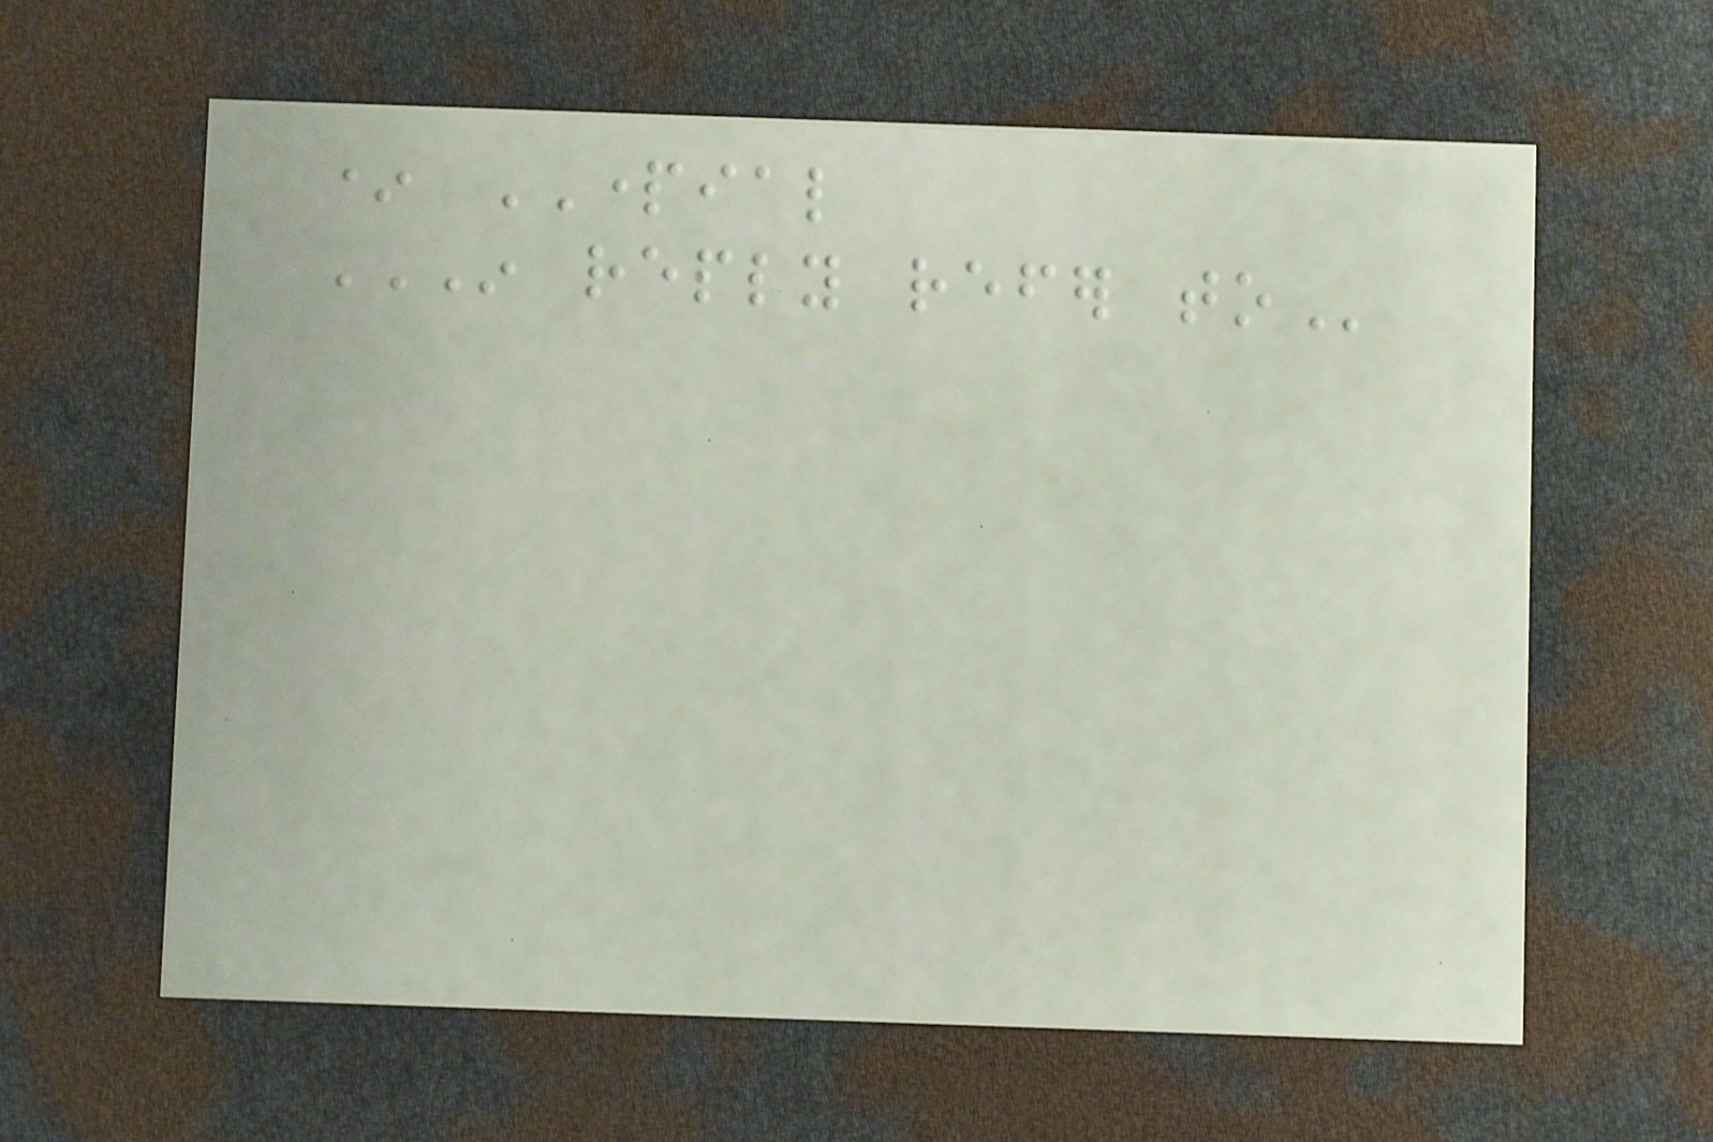* PARTIAL
IN REPLY REFER TO
